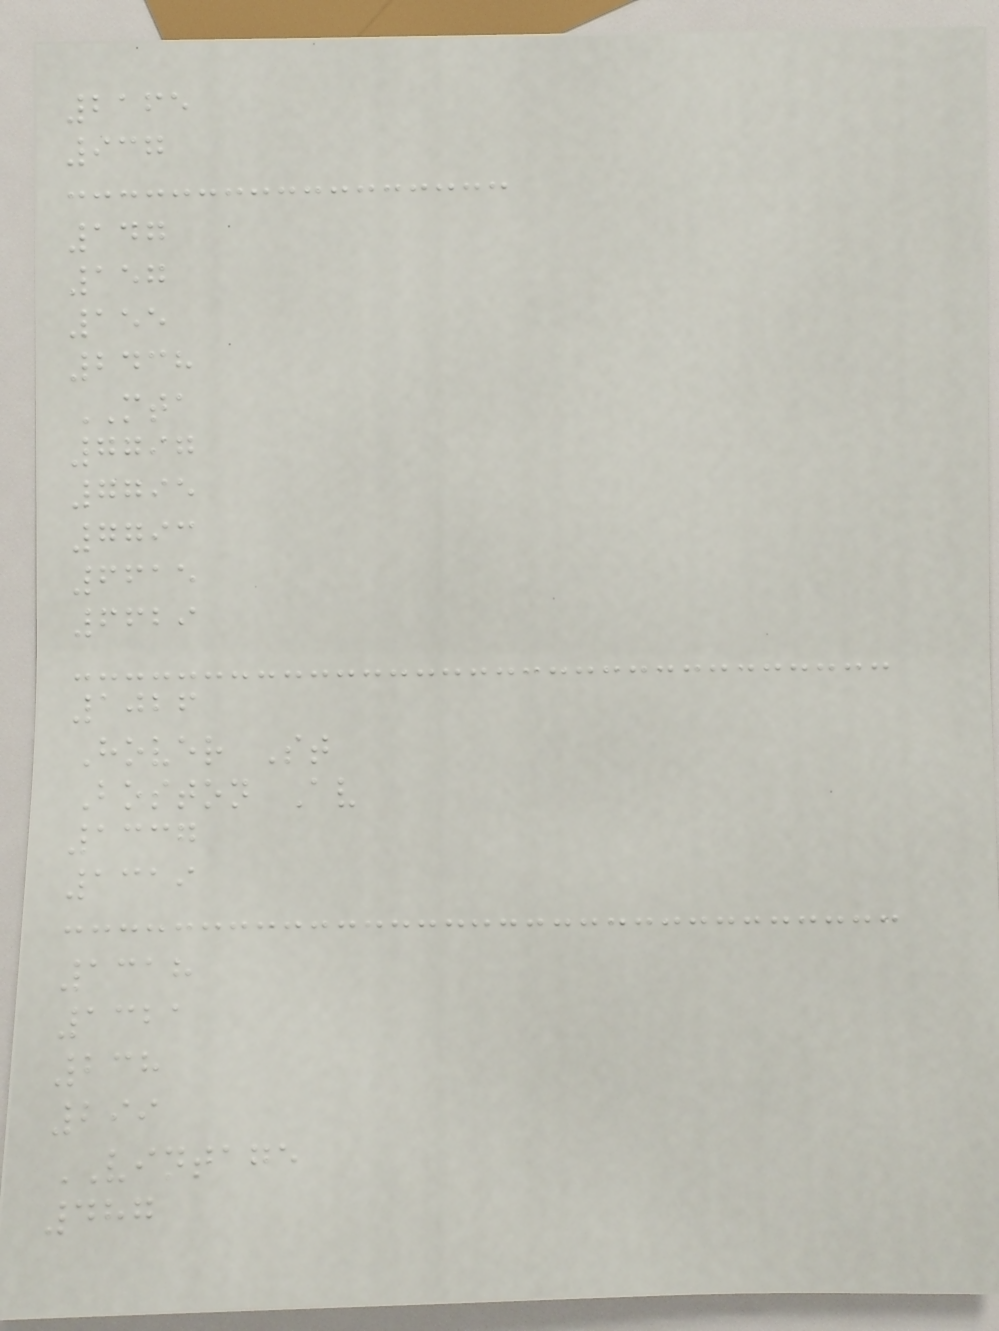2165
937
147
157
155
2438
MTA
7797
7795
7793
6615
6629
1026
Hover St
Boston Av
1337
1319
1318
1321
238
299
VINTAGE
487
